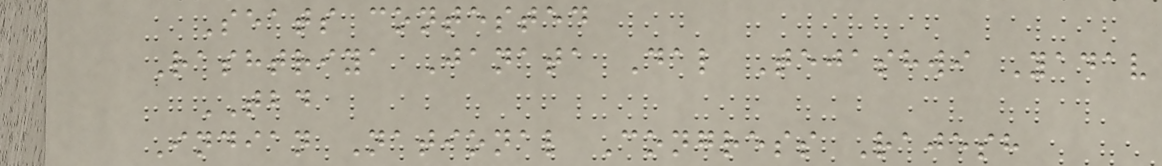Seats contested
Rashtriya Janata Dal Tejashwi Yadav
TBD
Indian National Congress Rajesh
